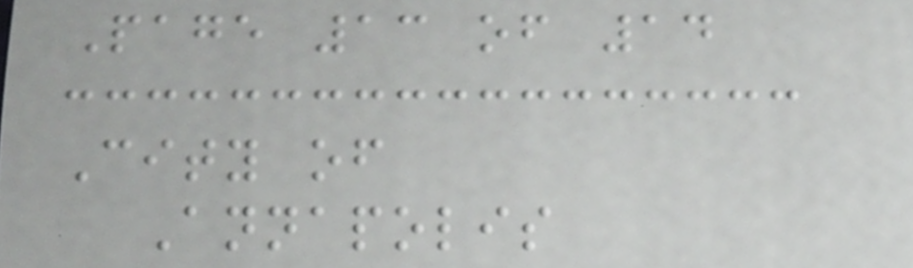Page 13 of 14
City of
Annapolis
